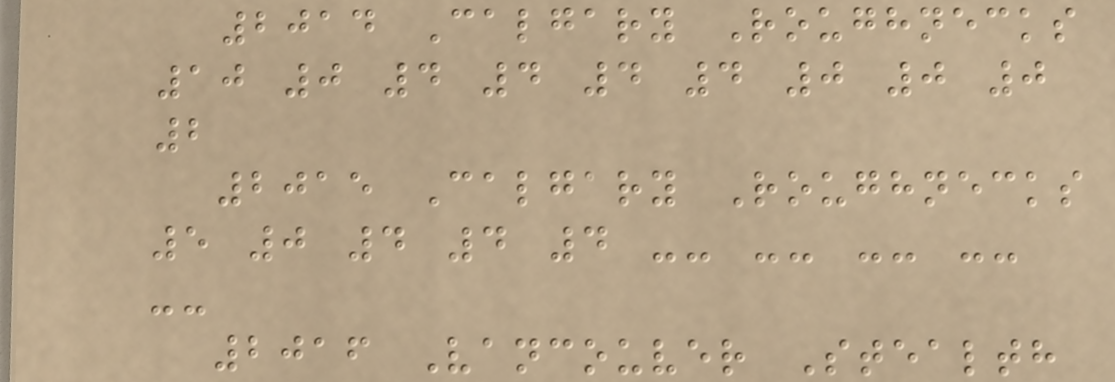2014 Calgary Roughnecks
10 0 4 4 4 4 0 0 0
2
2015 Calgary Roughnecks
5 0 4 4 4 -- -- -- --
--
2016 Vancouver Stealth
